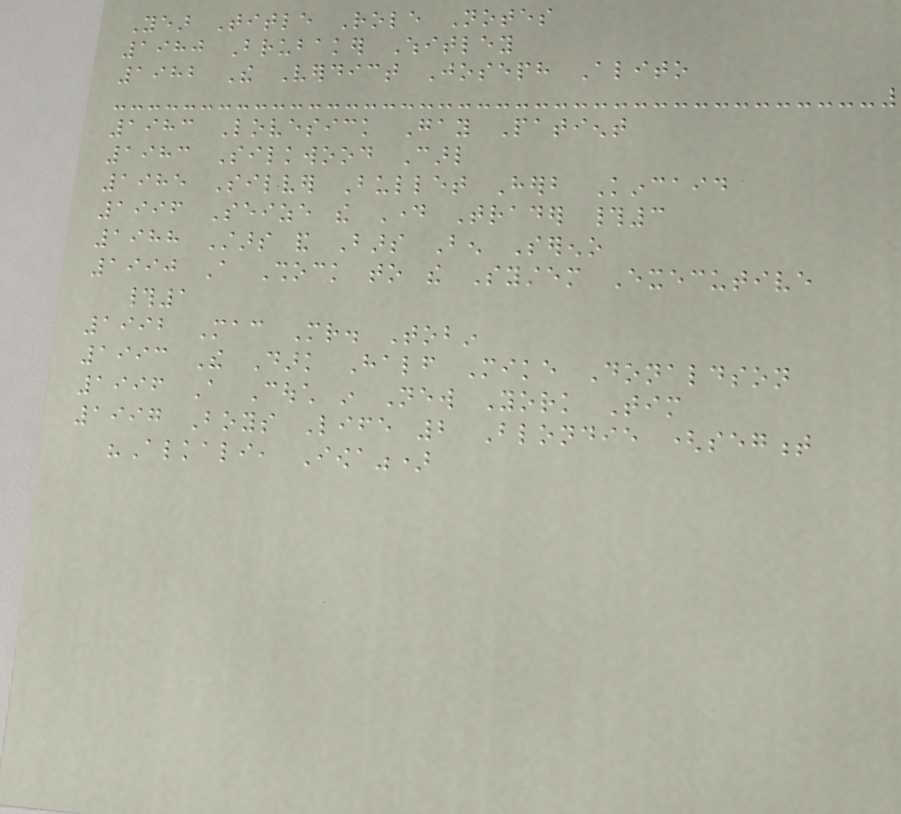Year Title Role Notes
1980 Brubaker Whitley
1982 The Verdict Joseph Alito
1983 Lovesick Gay Patient
1983 Silkwood Carl
1985 Silver Bullet Herb Kincaid
1996 Seize the Day Trader #3
1988 Stars and Bars Ben Sereno
1990 A Shock to the System Executive
#1
1992 Mac Mr. Tobin
1993 The Dark Half Mike Donaldson
1996 A Couch in New York Tim
1997 Boys Life 2 Blondie (segment
"Alkali, Iowa")
